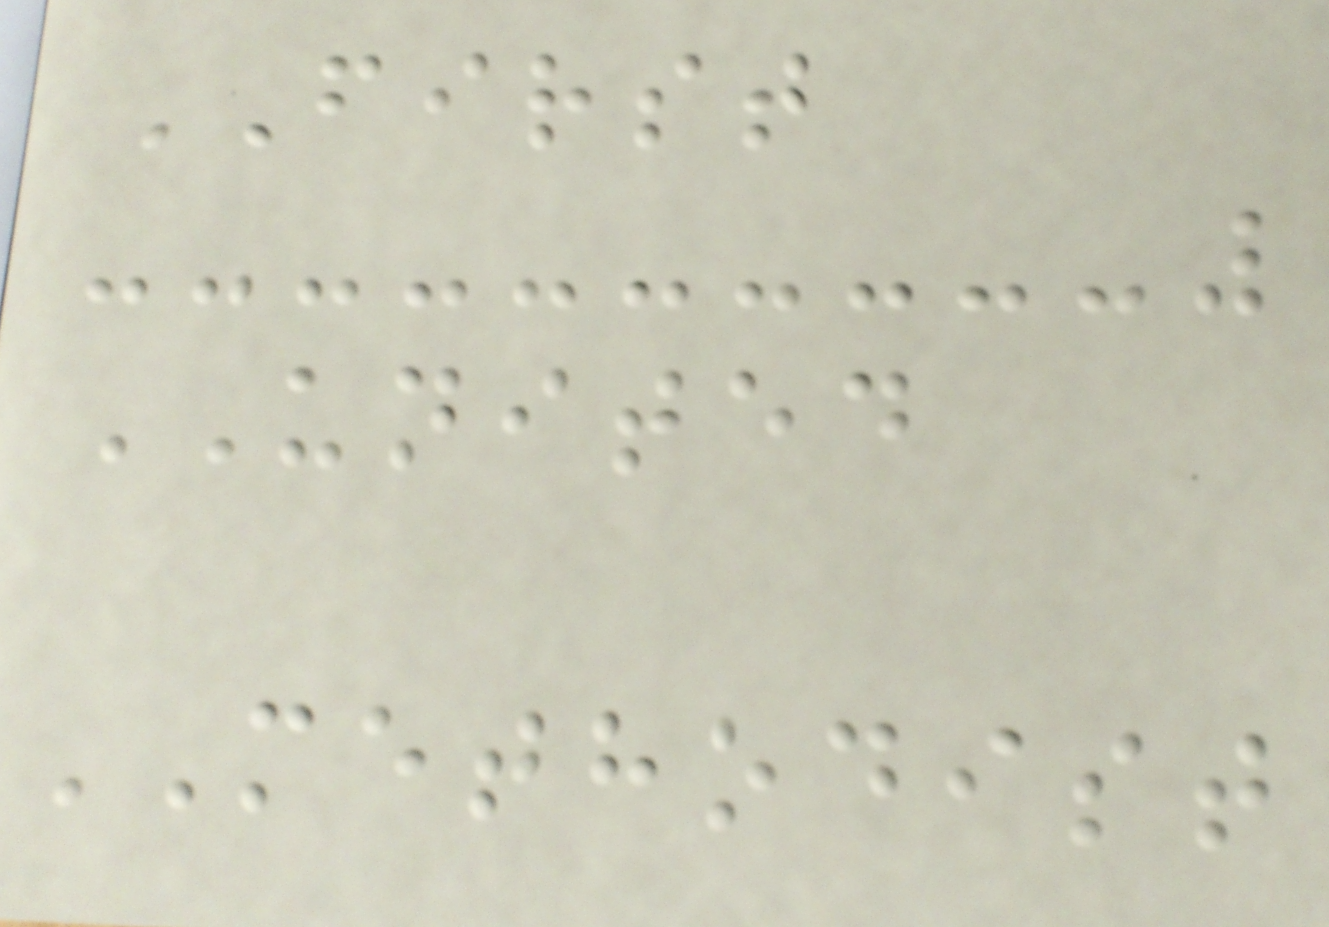FIRST
UNITED
METHODIST
